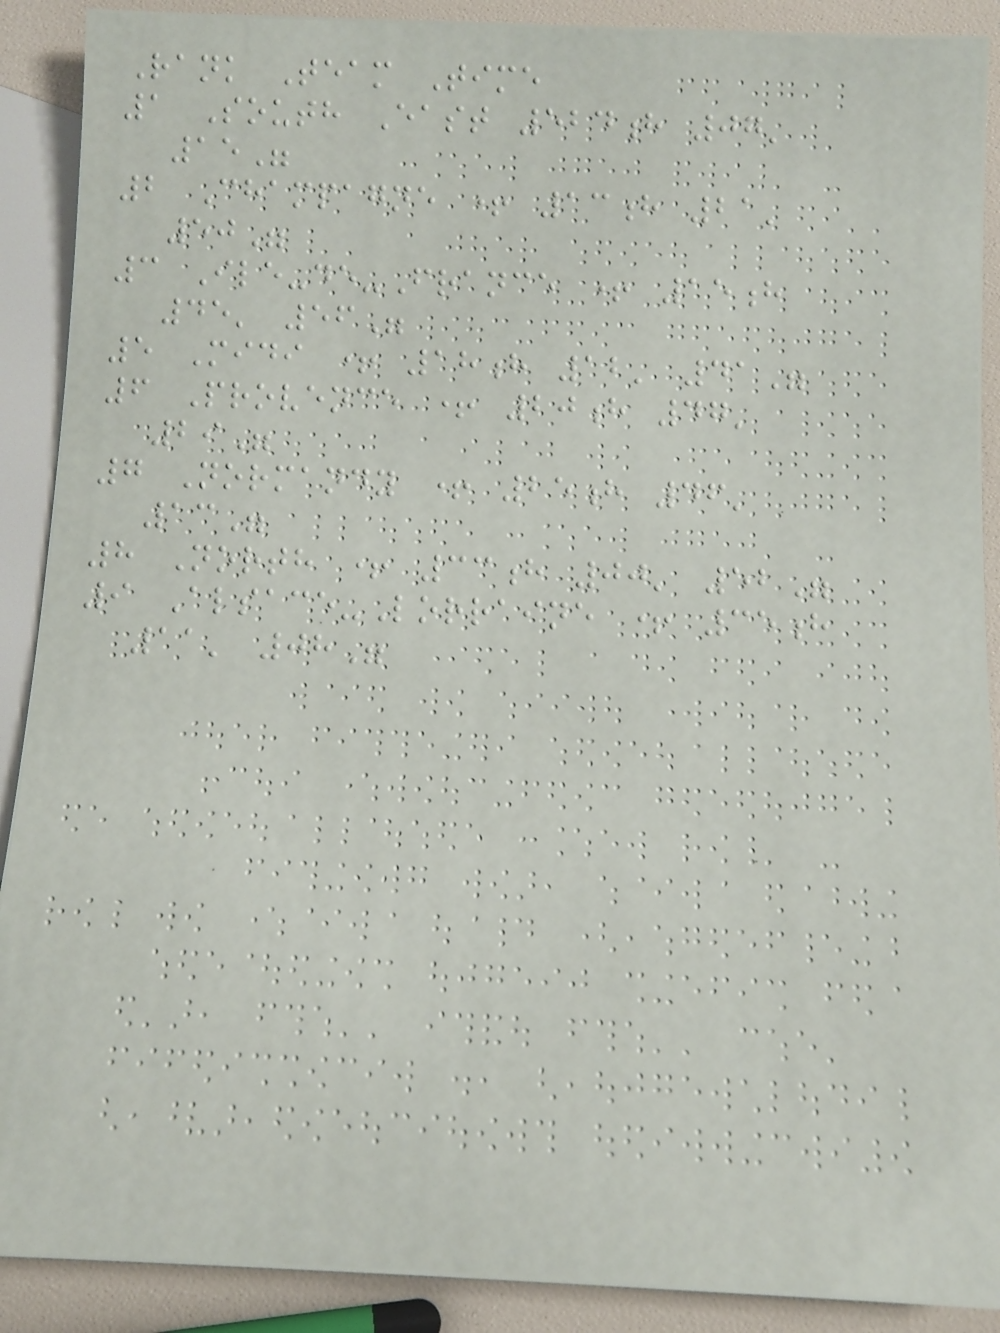Rank Team Time
1 South East 524h 07'
15"
2 Champagne + 13h 21'
50"
3 Ile-de-France + 15h
45' 56"
5 Midi + 18h 12' 41"
6 Provence + 20h 47'
29"
7 Normandy + 25h 46'
13"
8 North + 33h 00' 52"
9 Alsace-Lorraine + 35h
11' 08"
